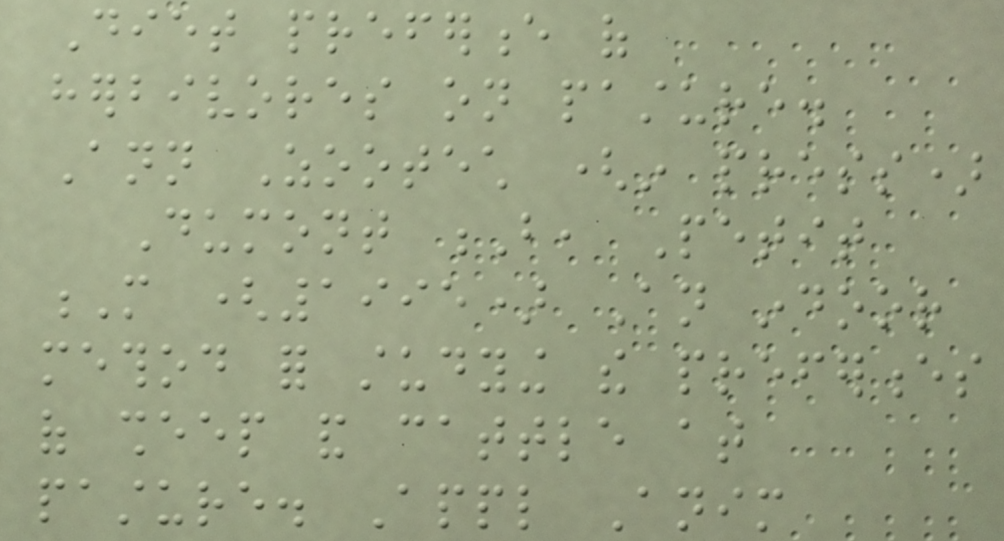Diet preference of
herbivores on pasture.
Ann Zootech (in press)
Dumont B, Petit
M (1995) An indoor
method for studying the preferences
of sheep and cattle at
pasture. Appl Anim
